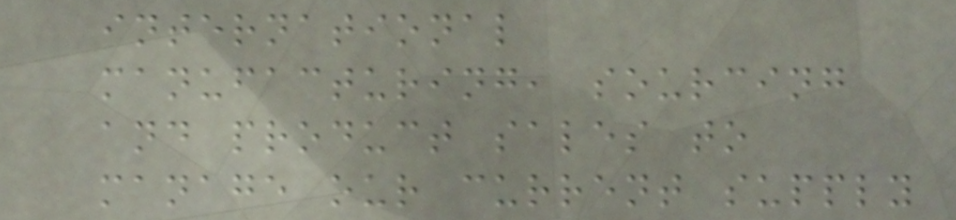international
manufacturing, sourcing
and product sales to
manage our current supply
